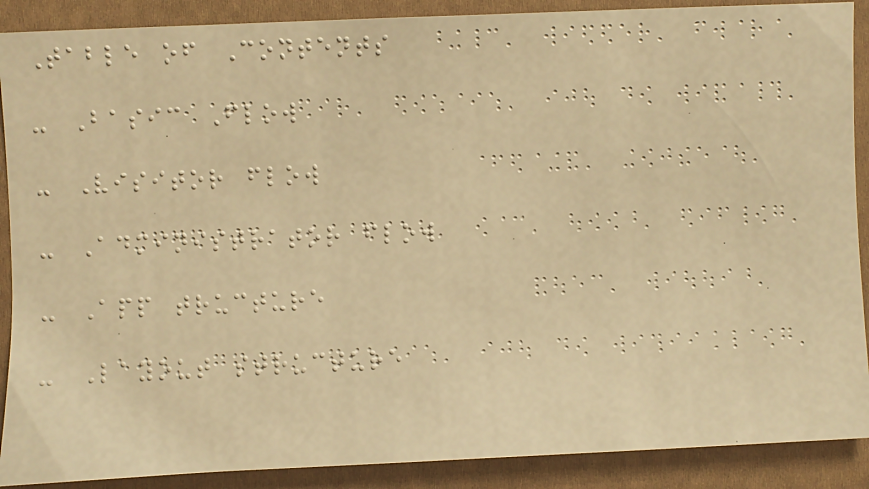Table of Contents
- Basic Flow
- Visitor flow
- Administrator flow
- App tructure
- Layout structure
